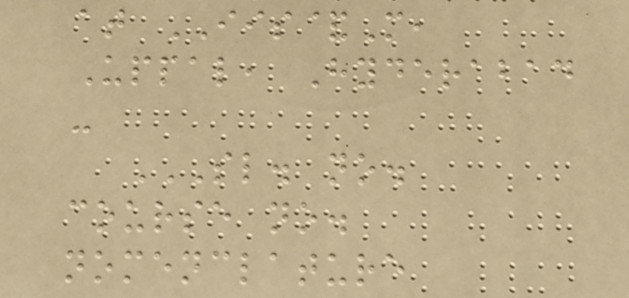at IIS&M,
Uppal, Hyderabad
-
SL. NO.
COURSE NO.
NOMENCLATURE
